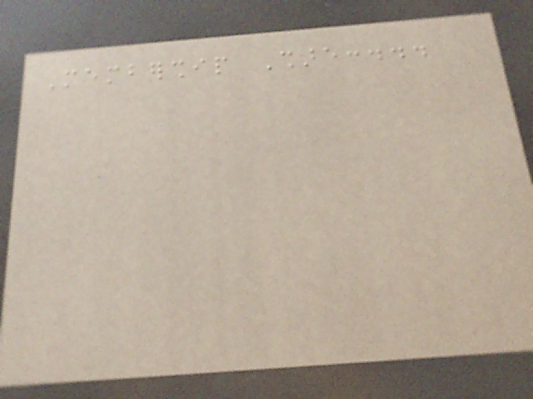Membership Share:...
